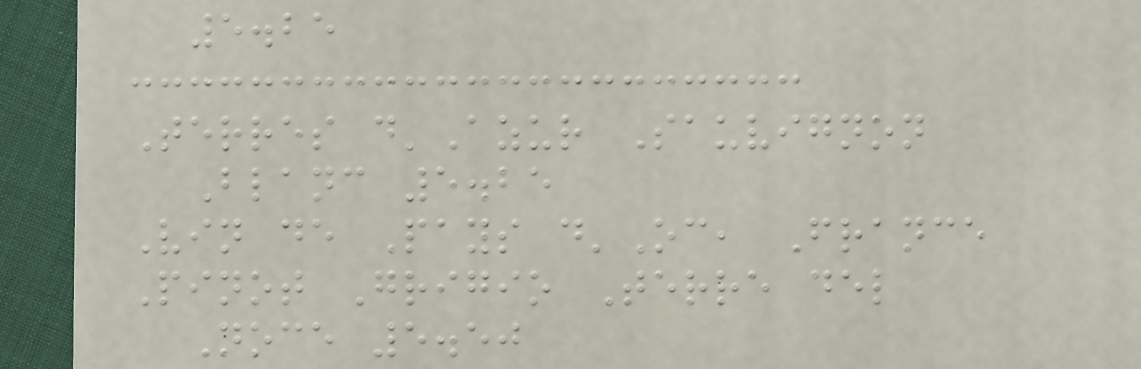5.25
Terres d'Azur Sauvignon
Blanc 5.25
Vin de Pays d'Oc, France
Pinot Grigio Terre del
Noce 5.50
